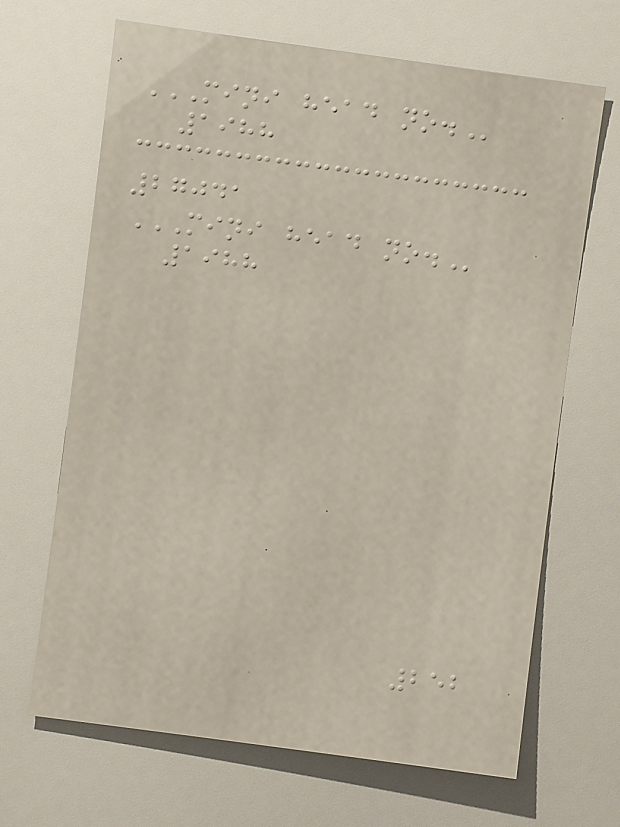MINI HEAD NO.
1988
27041
MINI HEAD NO.
1988
252
